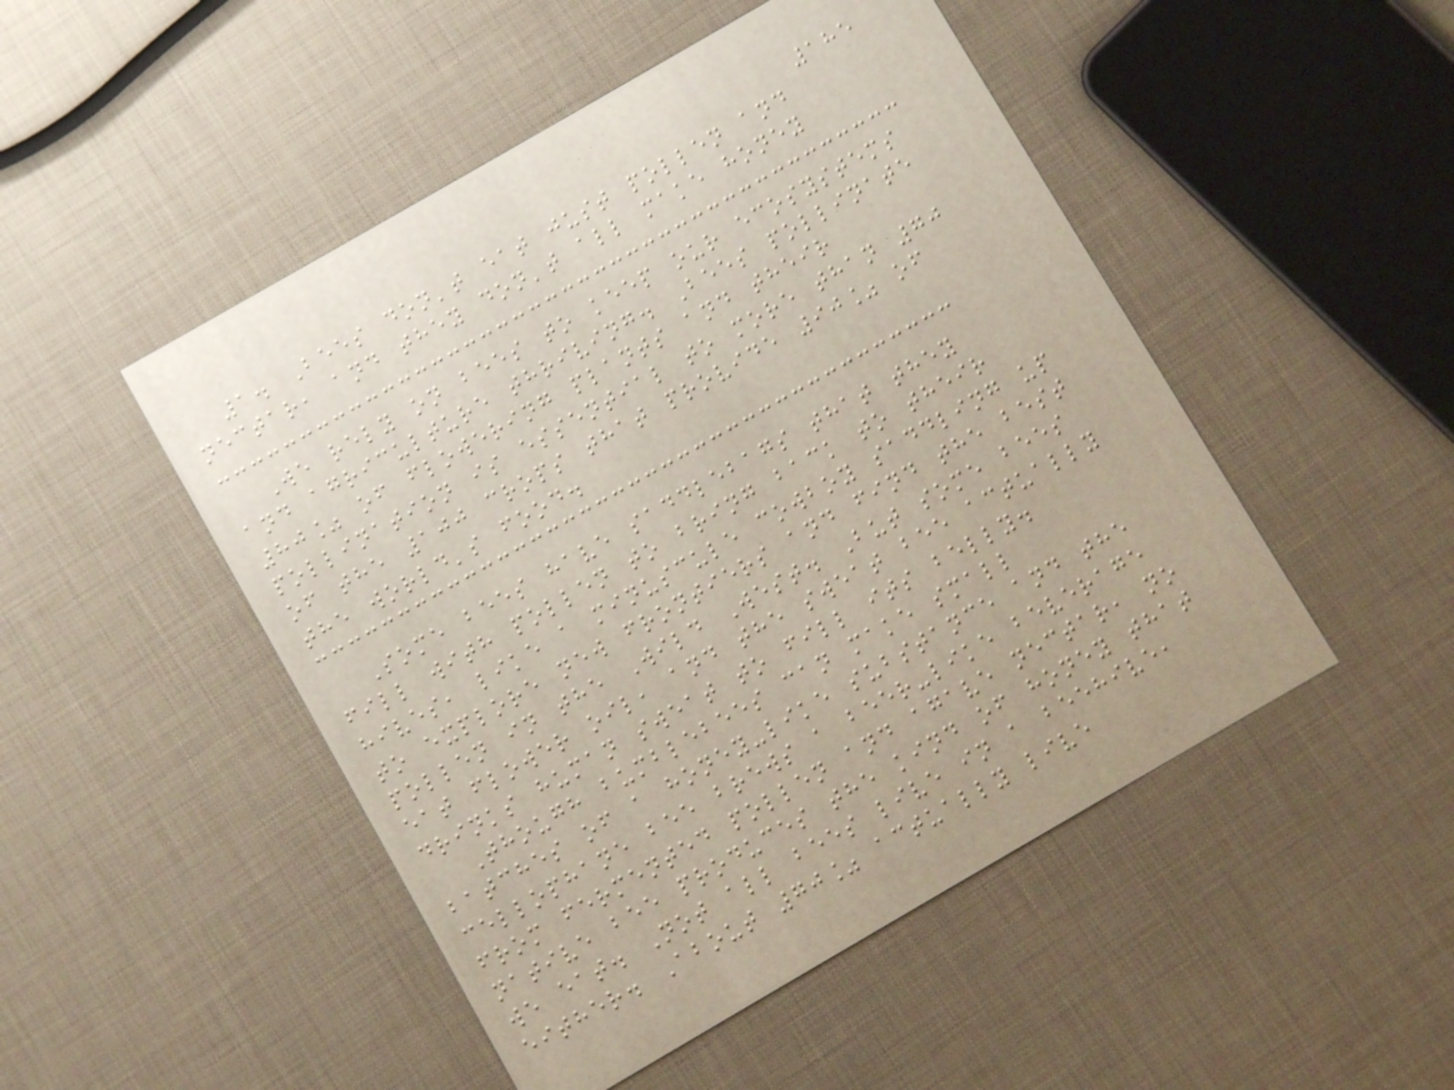185
1. Bees don't eat just pollen and
nectar, and they don't all make honey
We rely on bees to keep our ecosystems
and agriculture thriving. Bees pollinate
80% of flowering plants and their
pollination is essential to more than 70
of the 100 crops that provide 90% of
the world's food.
Some bees have saddlebags that they
fill with pollen to bring back to their
hives, like a minuscule cowboy saddling up
to explore new frontiers and find the best
pollen in the Wild West. But some bees
eat flower oil, and the sweat bee actually
drinks human sweat to fill its belly.
Though bumblebees can make small
batches of a honey-like substance and the
cellophane bee brews a beer-like beverage
from fermented pollen and agave nectar, no
native bee produces the kind of honey that
we eat. Not all bees live in a beehive,
either. About 70% actually live
